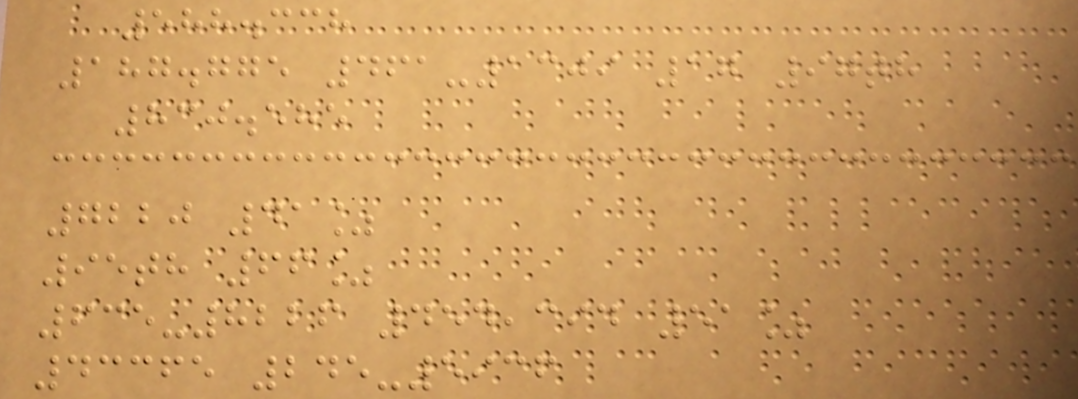588.338
187.775 461-1309 17 97th
830.585
7220 41%
95th 66%
635-8226 454,394 51%
43365 245-5936
